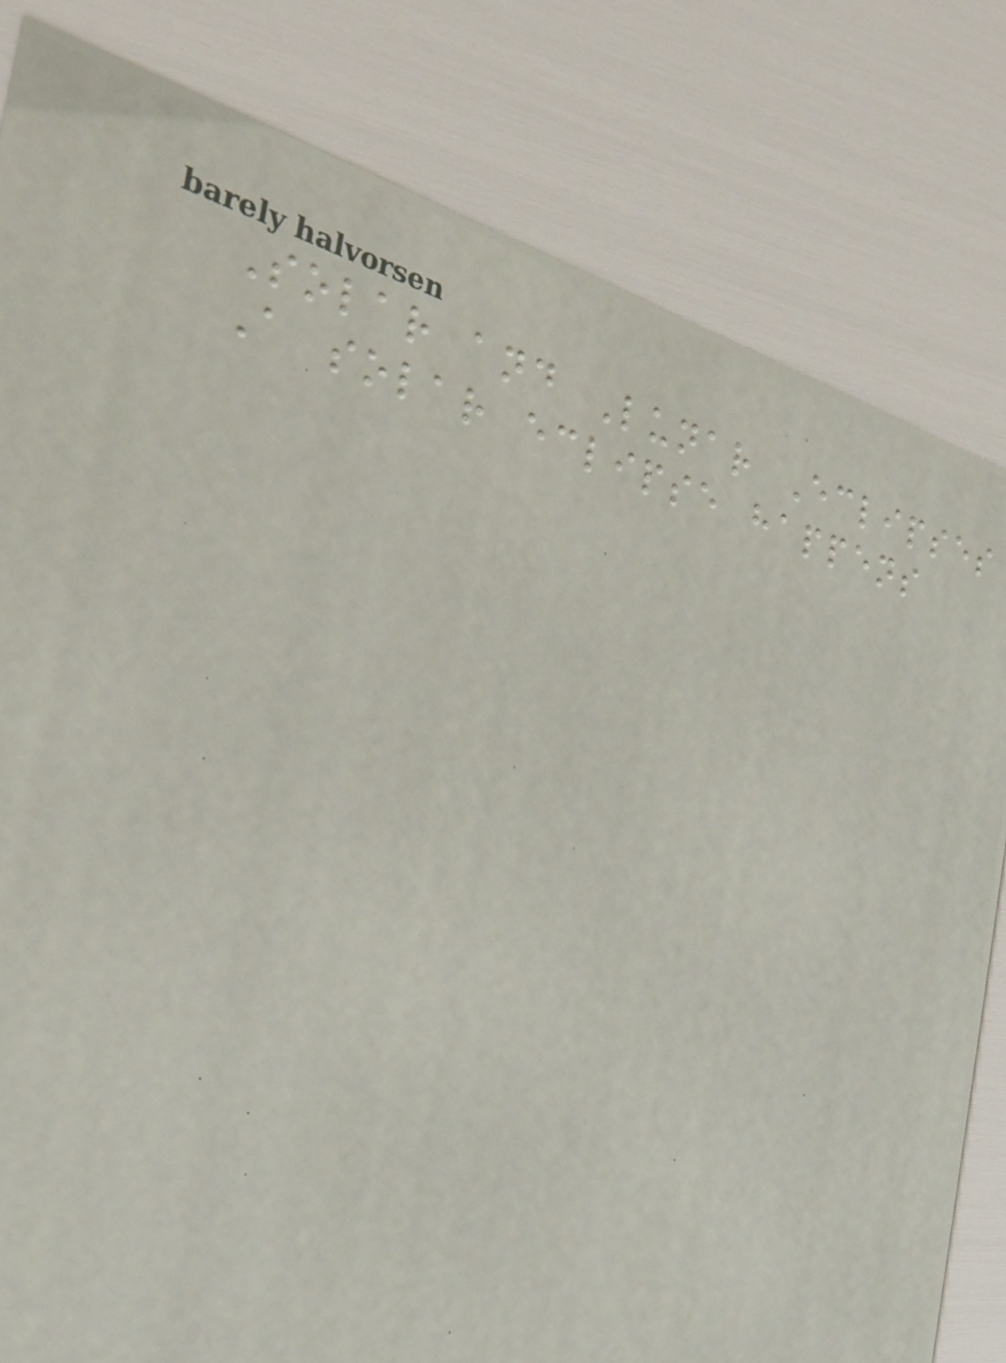Solar and Lunar Eclipses
A solar eclipse happens
